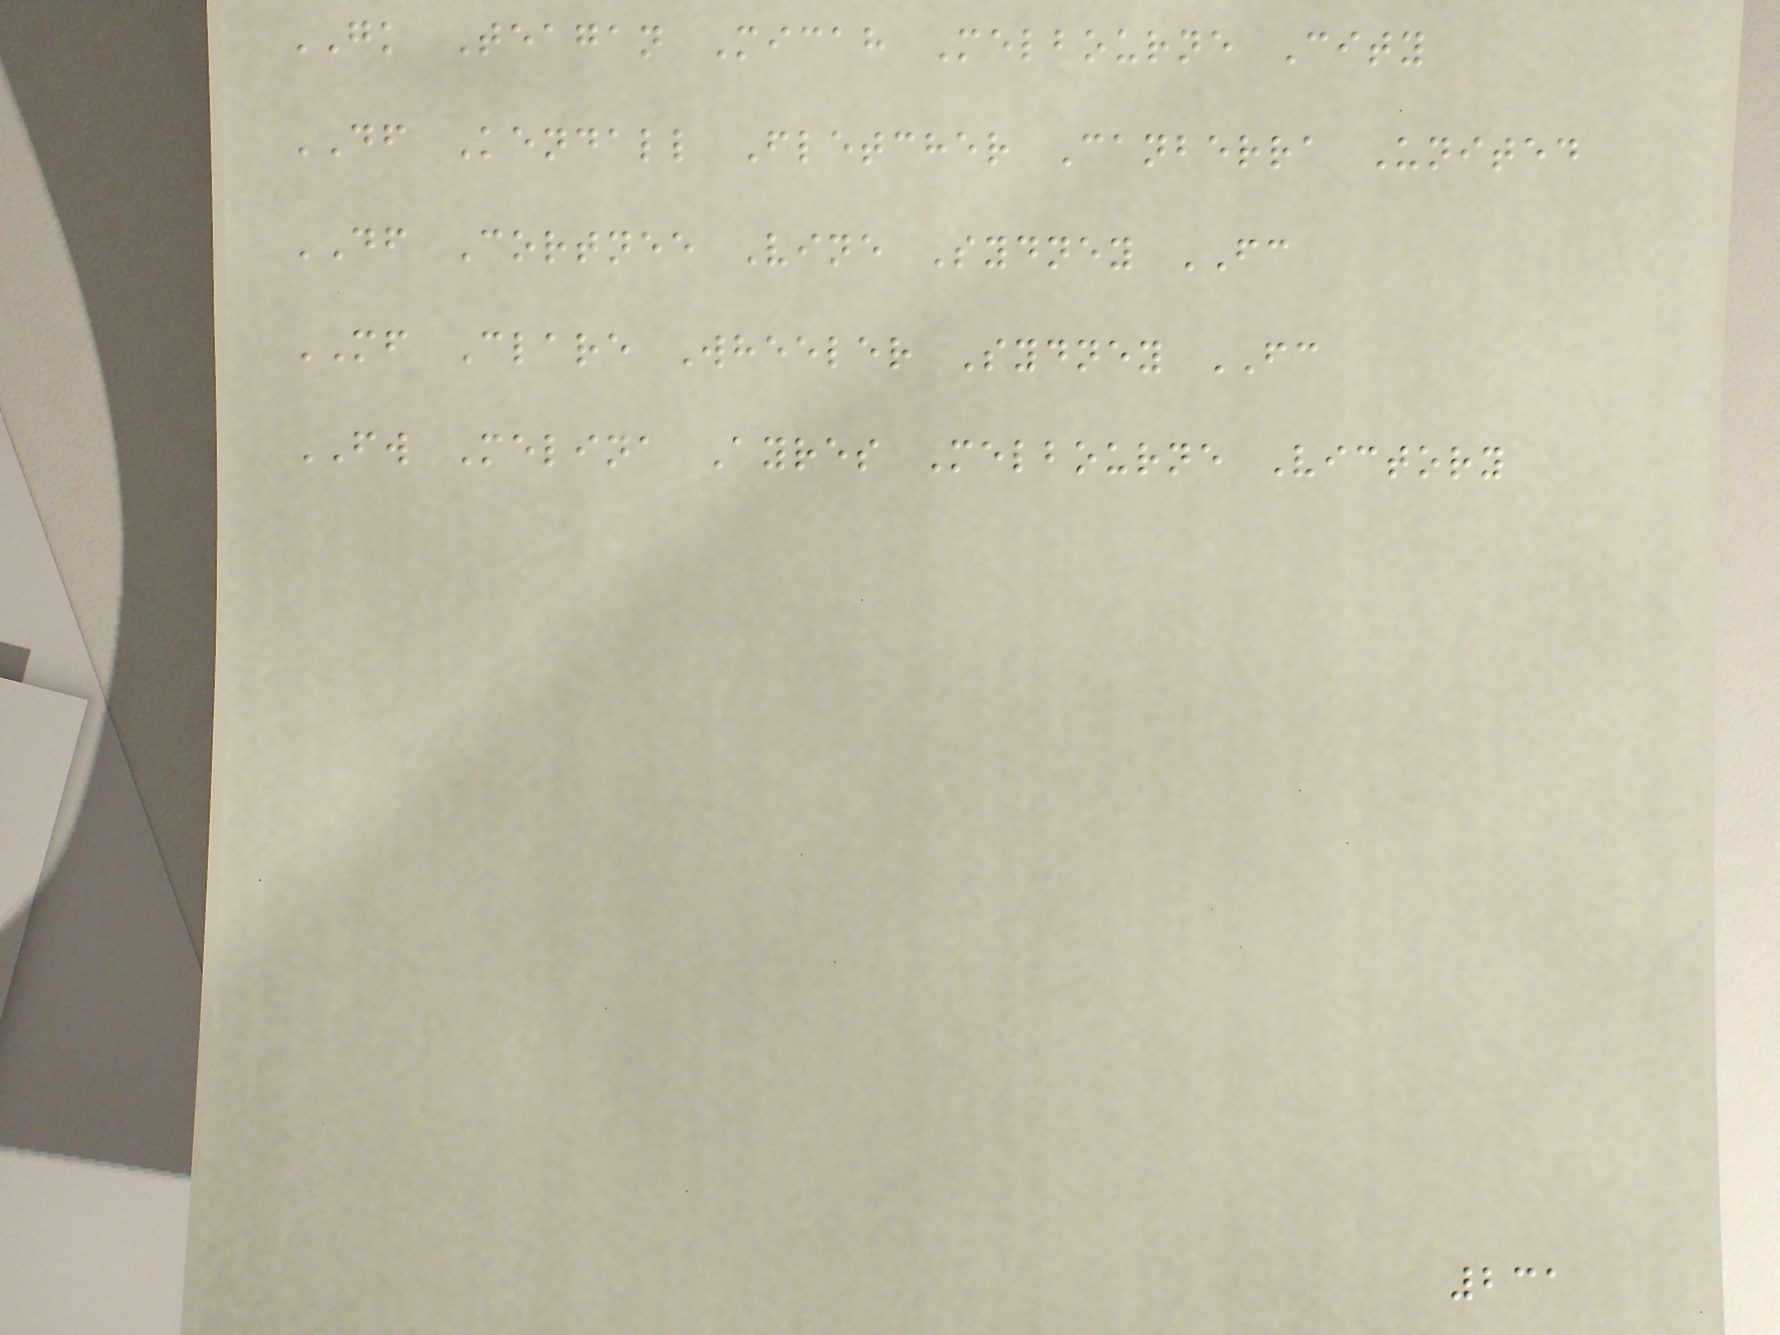GK Teagan Micah Melbourne City
DF Kendall Fletcher Canberra United
DF Cortnee Vine Sydney FC
MF Clare Wheeler Sydney FC
FW Melina Ayres Melbourne Victory
231
